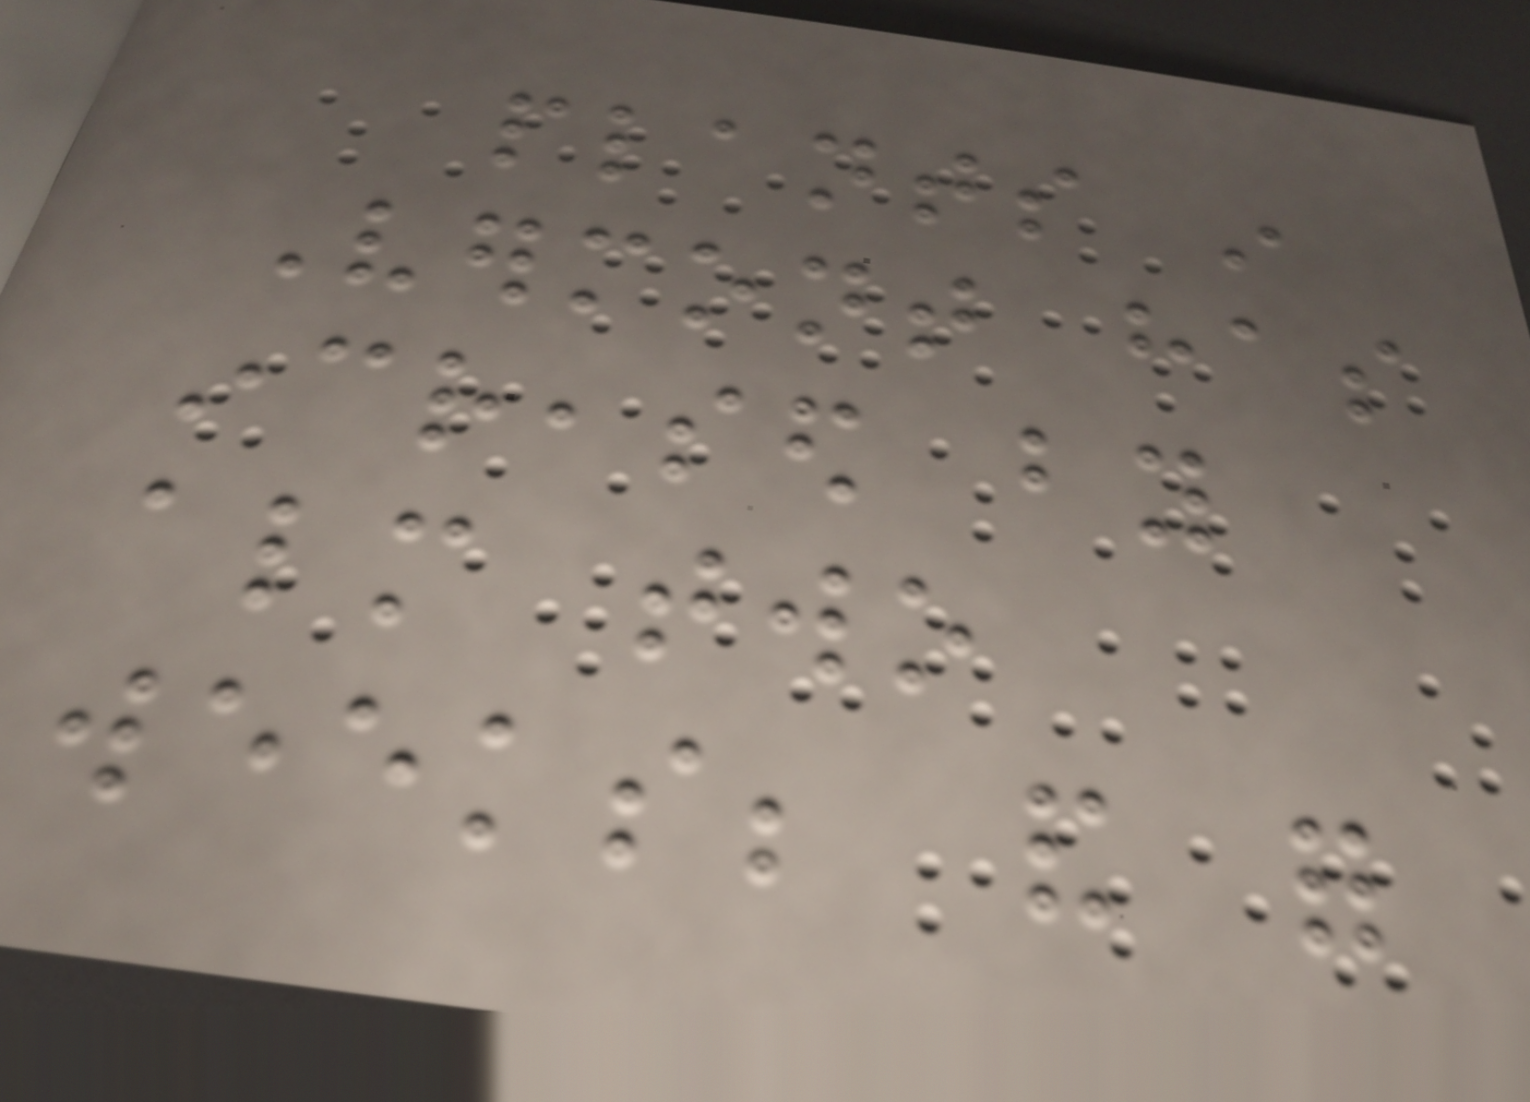plants in
Vermont has
increased by
almost two
weeks; and for
